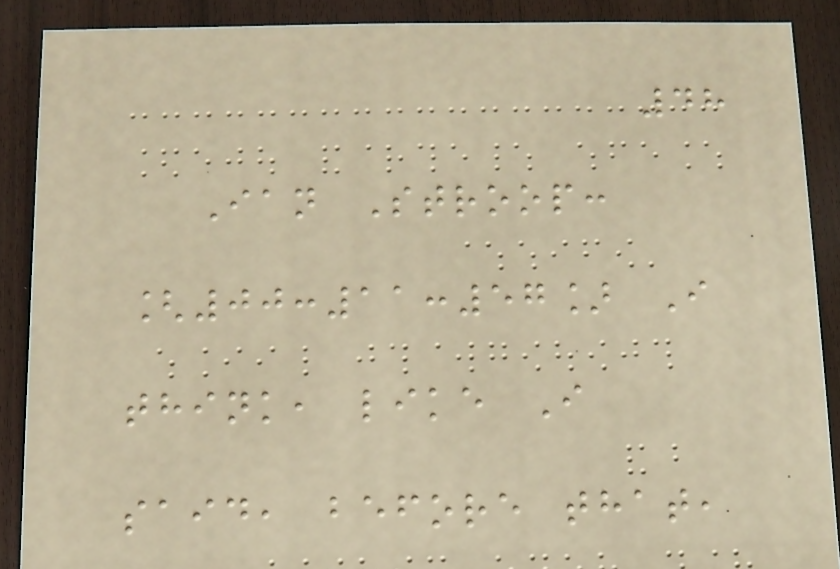48
Ian Stroop:
[00:11:57] I
think, like I
said, before that,
